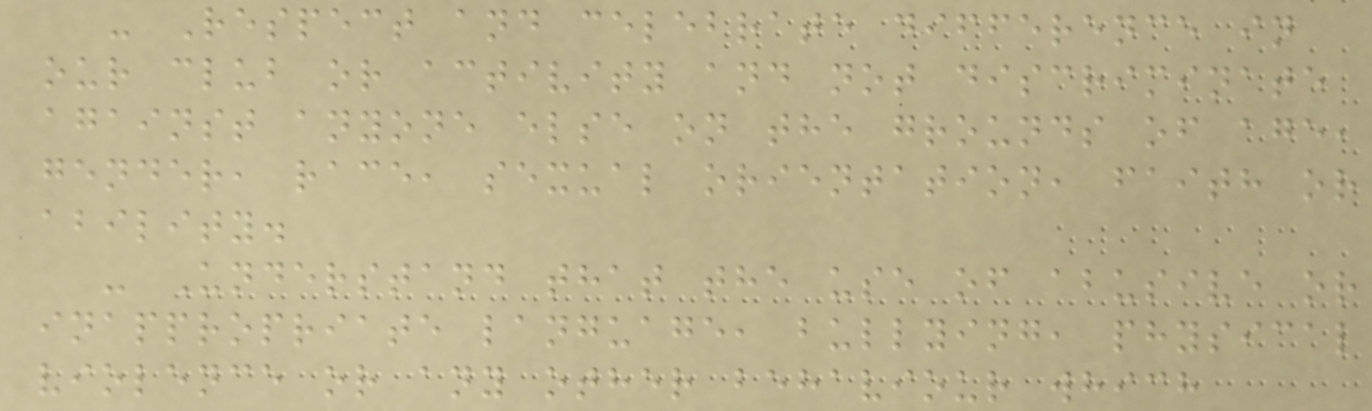- Respect and celebrate difference in
our club or activity and not discriminate
against anyone else on the grounds of age,
gender, race, sexual orientation, faith or
ability.
- Understand that the use of abusive or
inappropriate language, bullying, physical
violence or any other behaviour which
